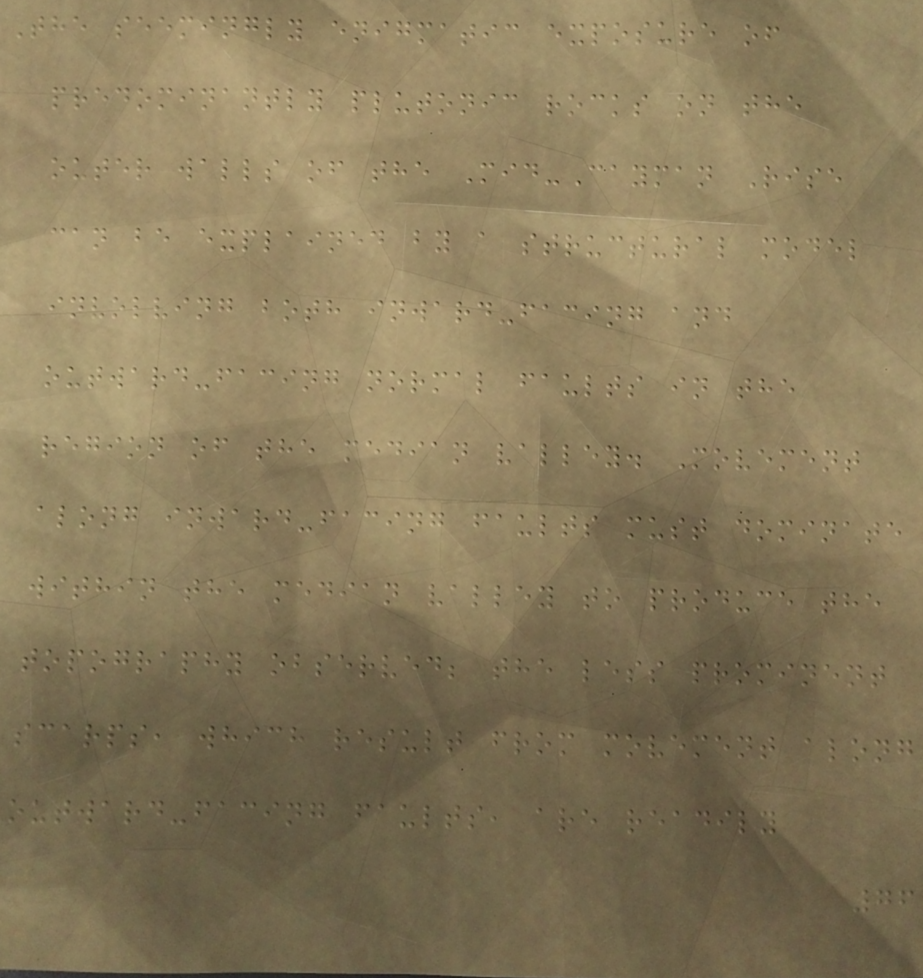The seemingly enigmatic exposure of
predominantly plutonic rocks on the
outer walls of the Mid-Cayman Rise
can be explained by a structural model
involving both inward-facing and
outward-facing normal faults in the
region of the median valley. Movement
along inward-facing faults must dominate
within the median valley to produce the
topography observed; the less prominent
scarps, which result from movement along
outward-facing faults, are readily
76
